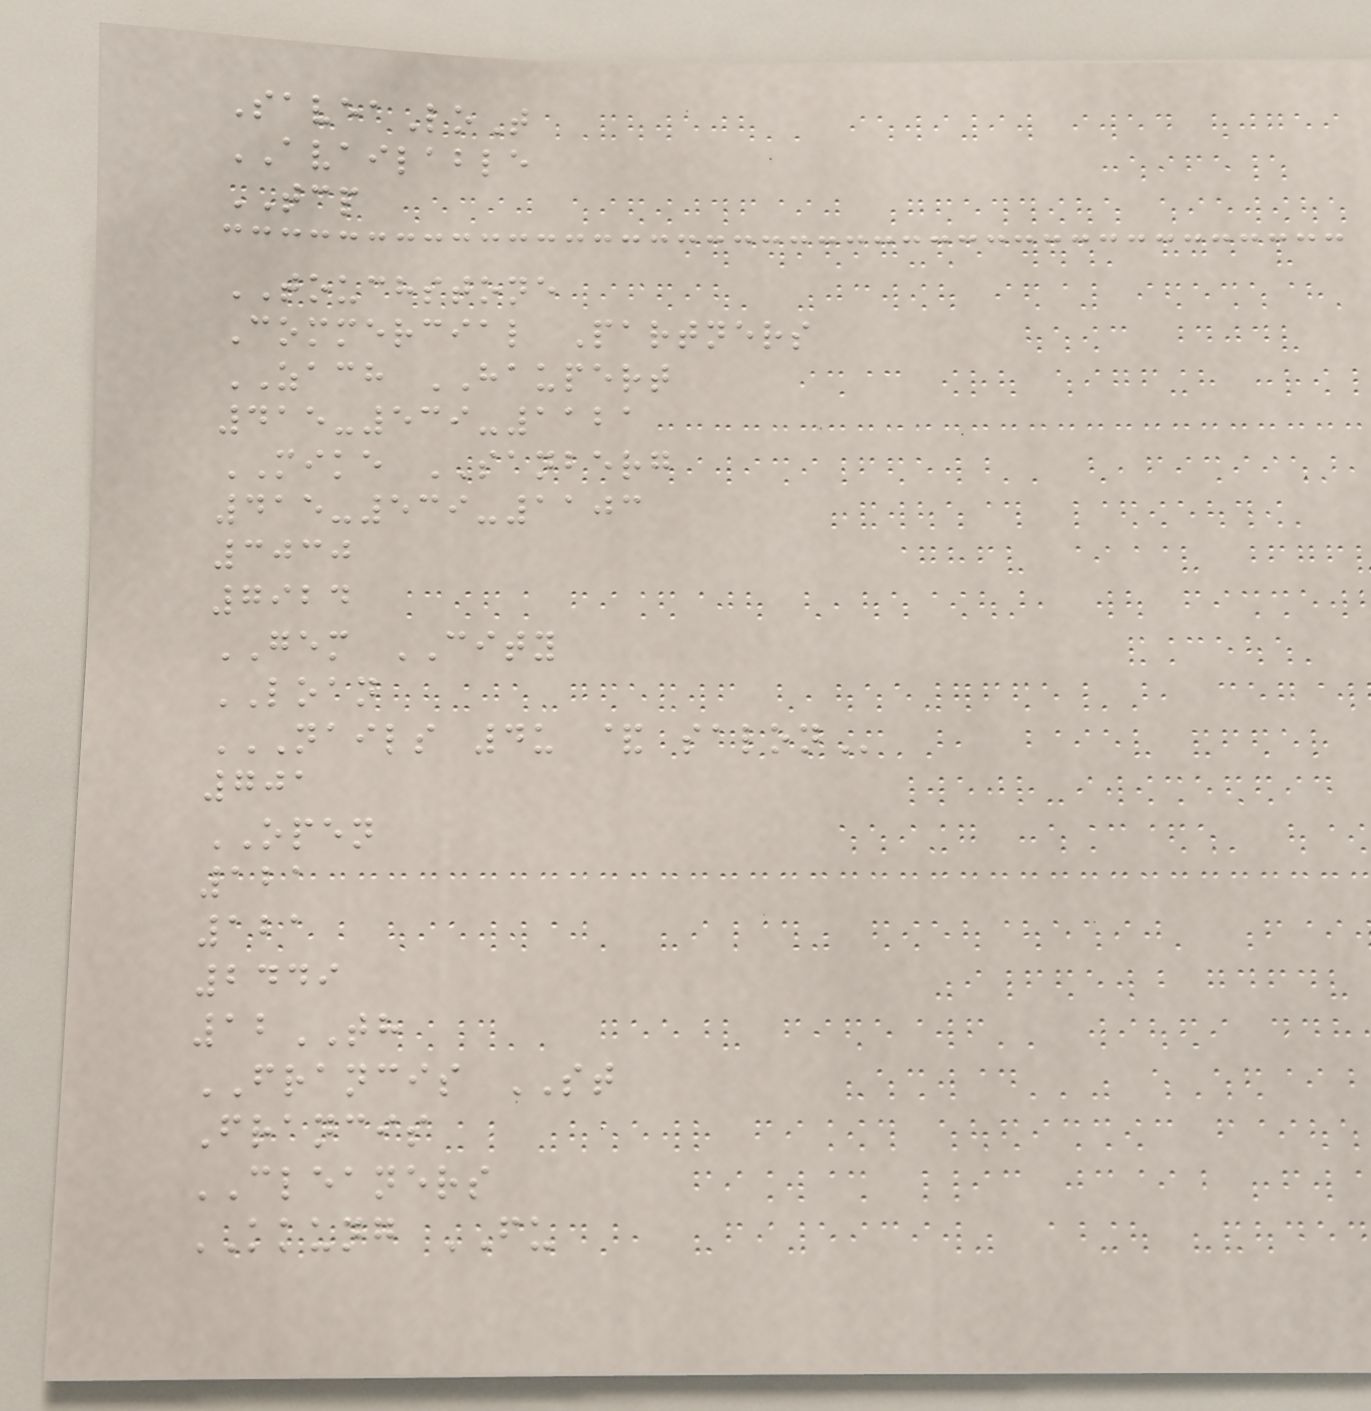SaveaLoT
AVAILABLE
TCP
TOUCHSTONE
Commercial Partners
ZACH HAUPERT
415-539-1121
MIKE SANBERG
415-539-1103
3030
7924
GEM CITY
LOAN
NAILS 4U & SALON
701
OPEN
121
121
2449
12TH
FRANCIS ST
Francis
CLEANERS
KKUNG FU
